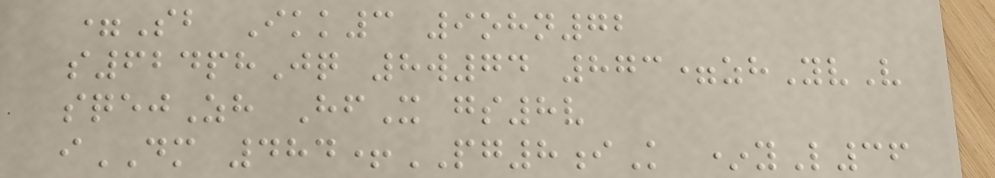=Sb Ikk3 9ohn72
s624phJq 8w74 873=zhYvV
sqejZh HfX gs8v
iDM 484+PG8iK *yL36
